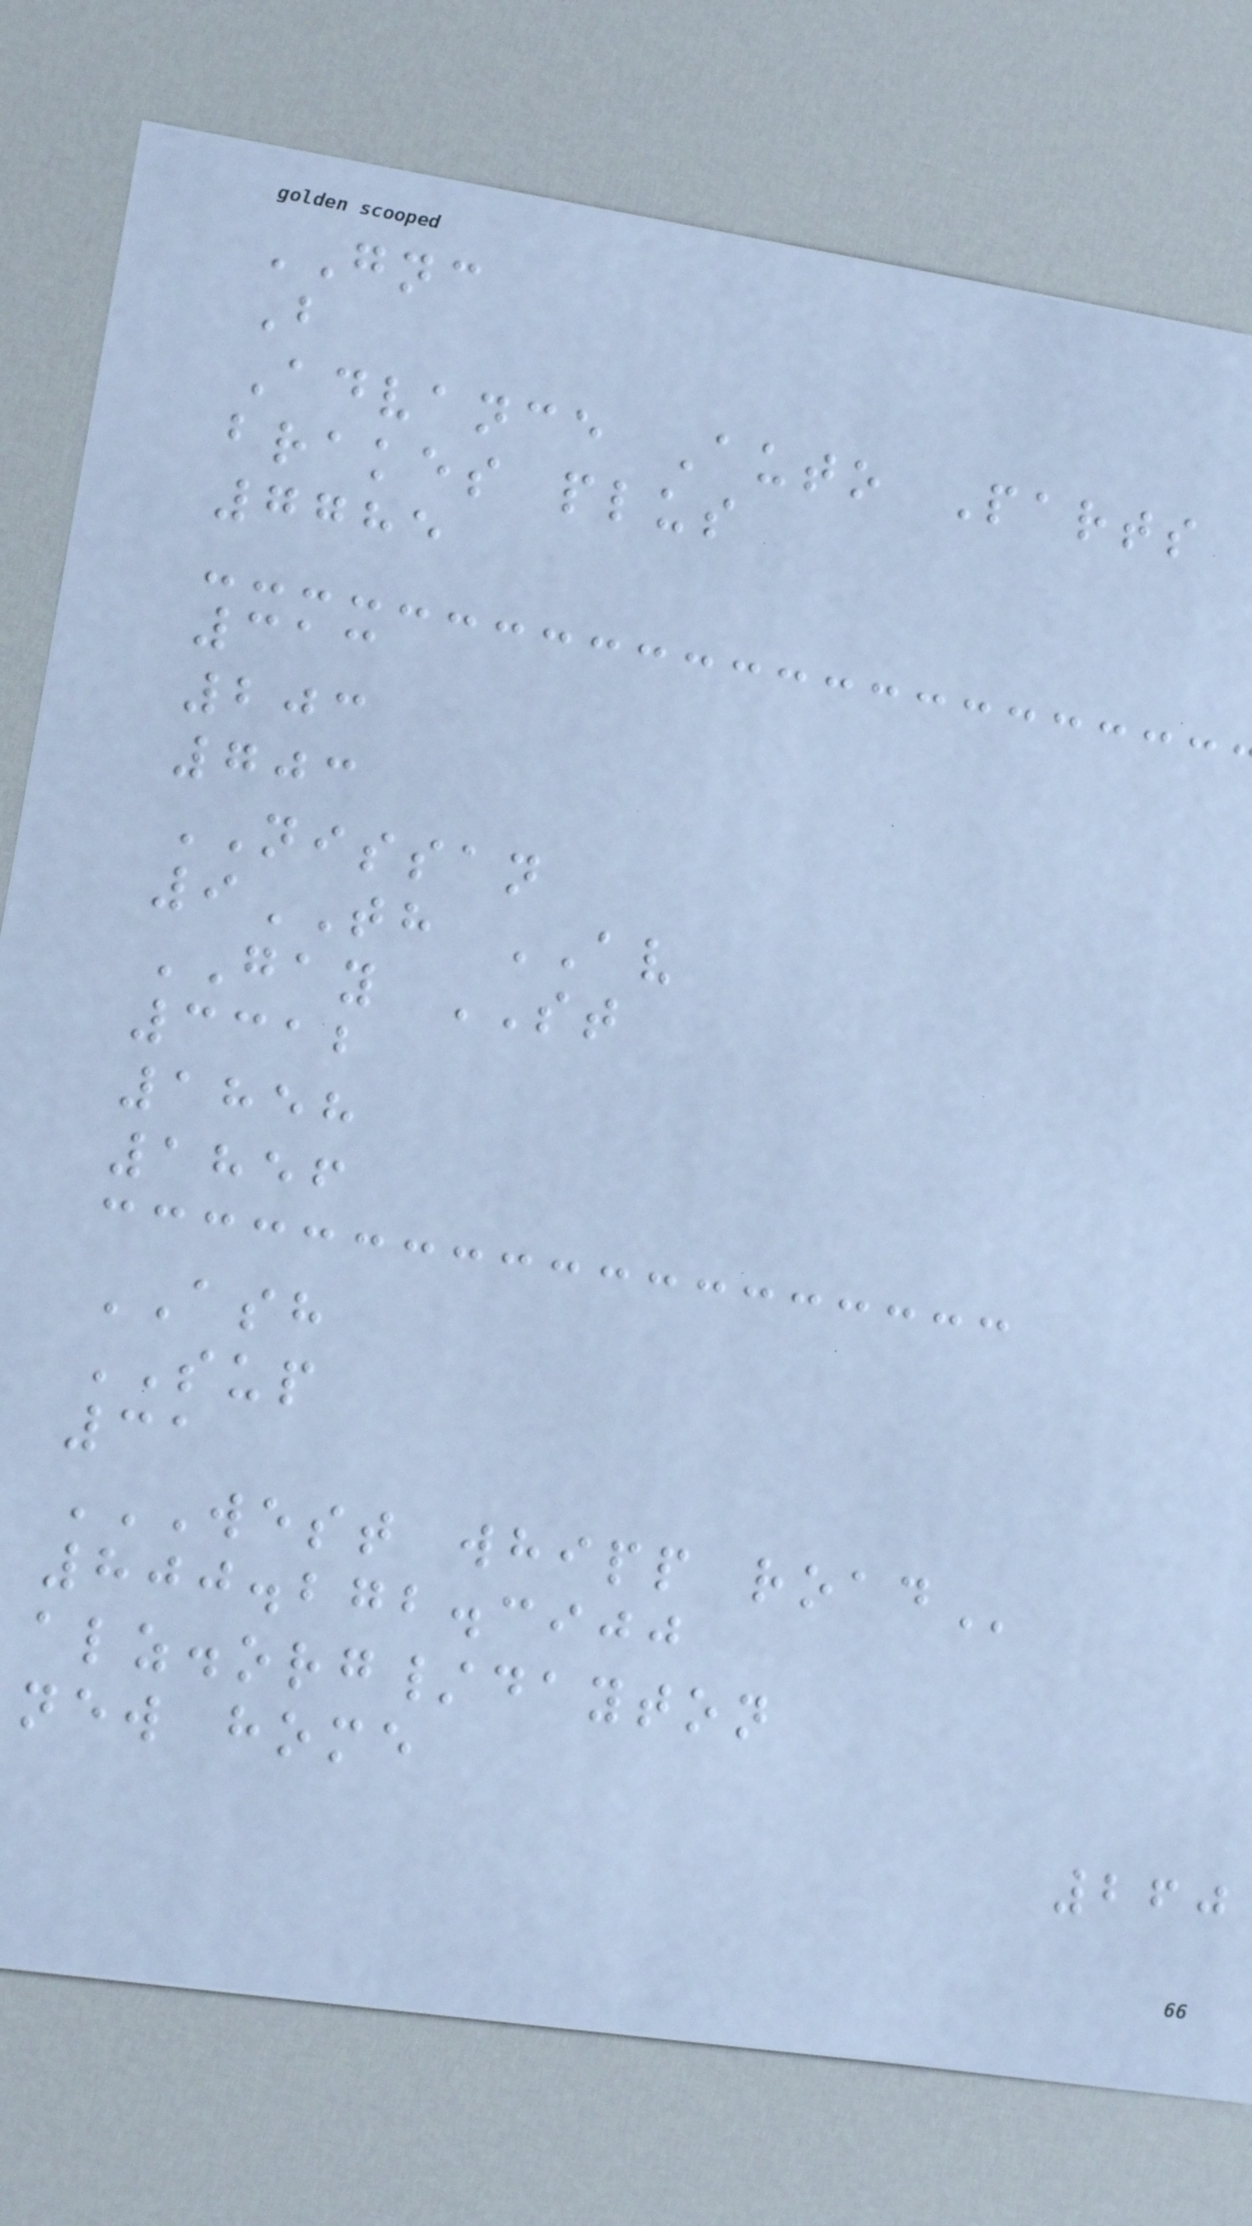GNC
B
Advance Auto Parts
brakes plus
7785
313
203
703
NISSAN
9TH AV
GAY ST
3312
1858
1856
ASH
SUP
31
WEST WHIPP ROAD
800.272.3900
alz.org/dayton
new home
260
